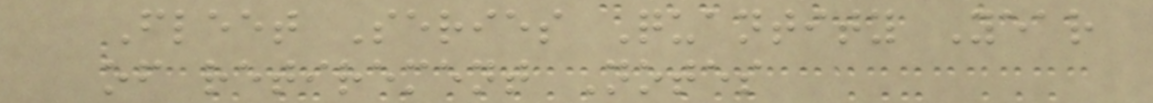Fleet Series Quantity Year
of retirement Notes
